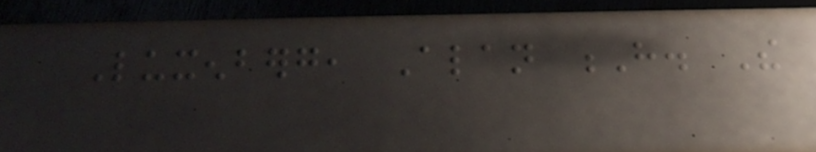Luxenberg, Alan H. The
